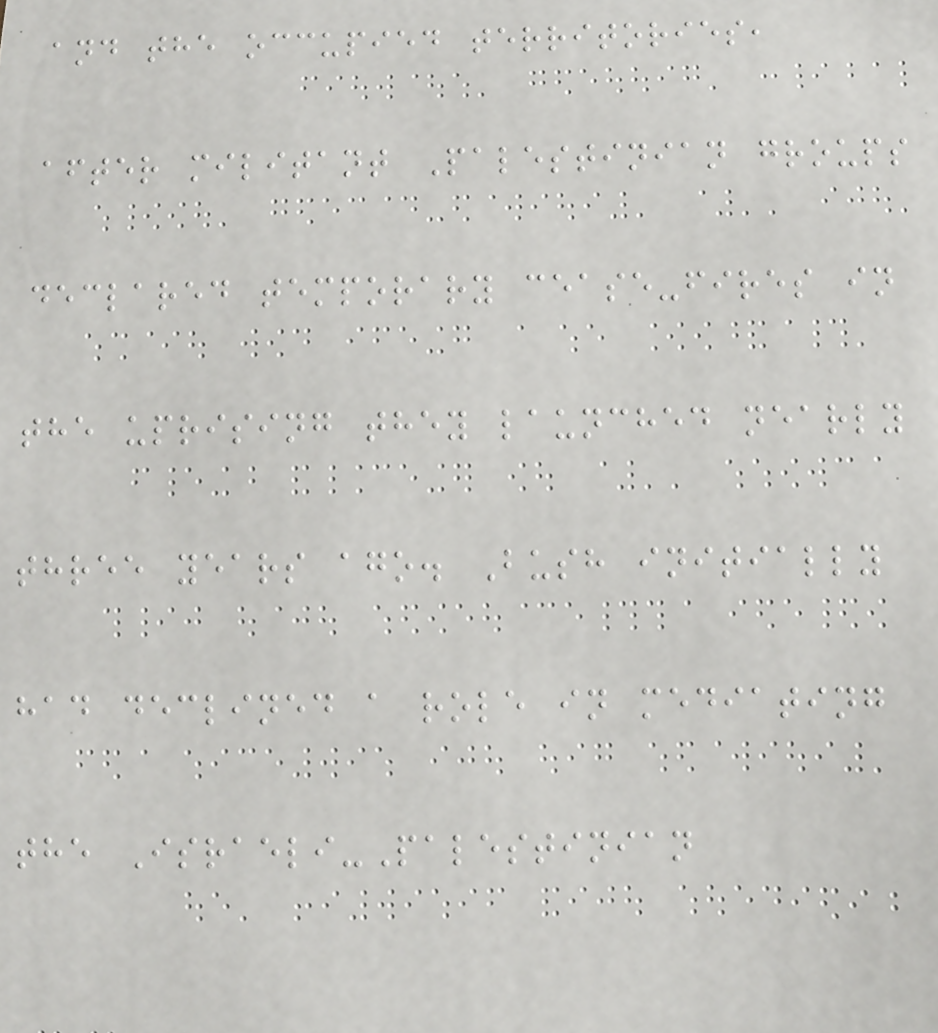and the occupied territories,
after militant Palestinian groups
declared temporary cease-fires in
the uprising they launched nearly
three years ago. Bush initially
had declined a role in mediating
the Israeli-Palestinian
